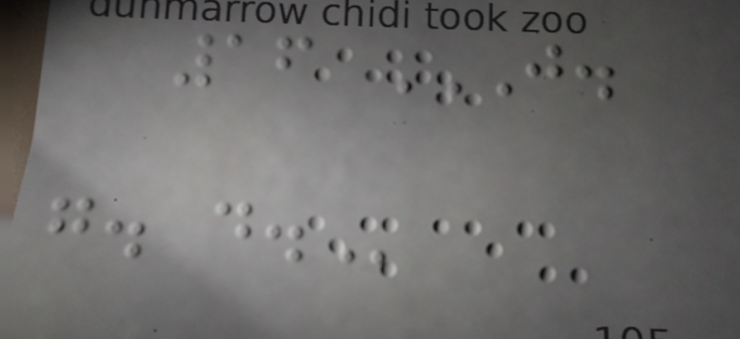16 J.
G. D.
